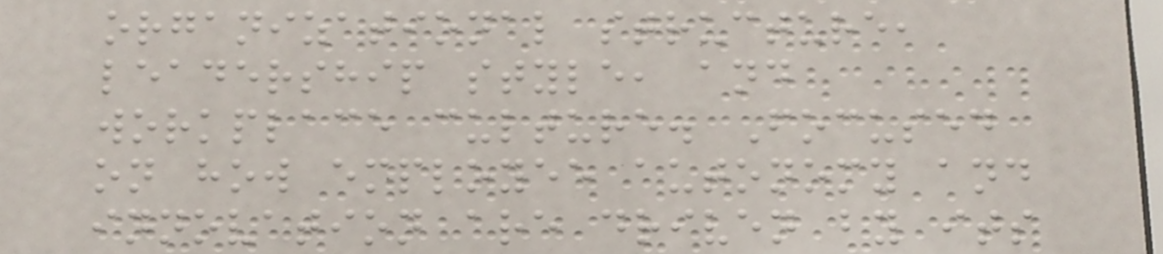organizational structure,
leadership style, and
workplace culture. Focused
on how employee autonomy and
innovation are driven by its
